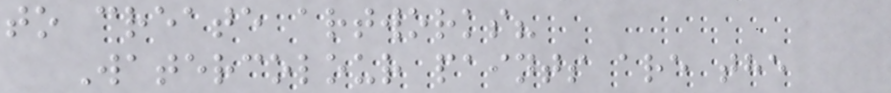to create artworks?
Watercolour paints are the
